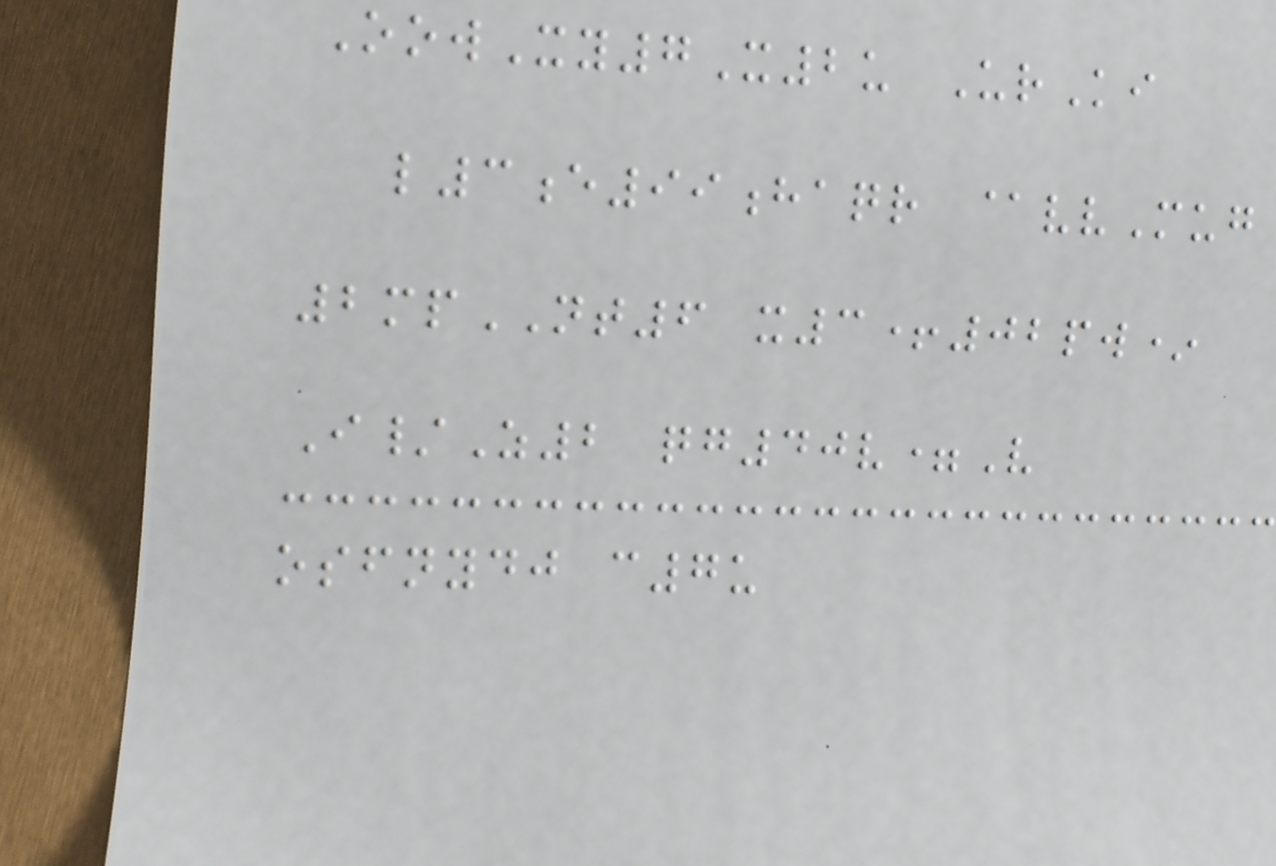OowXy7X2u UrKi
l3e99haqr @vvMug
2mpNT6 x3+02pw*
I/Z2 qg40v=V
osfnydj c7u
